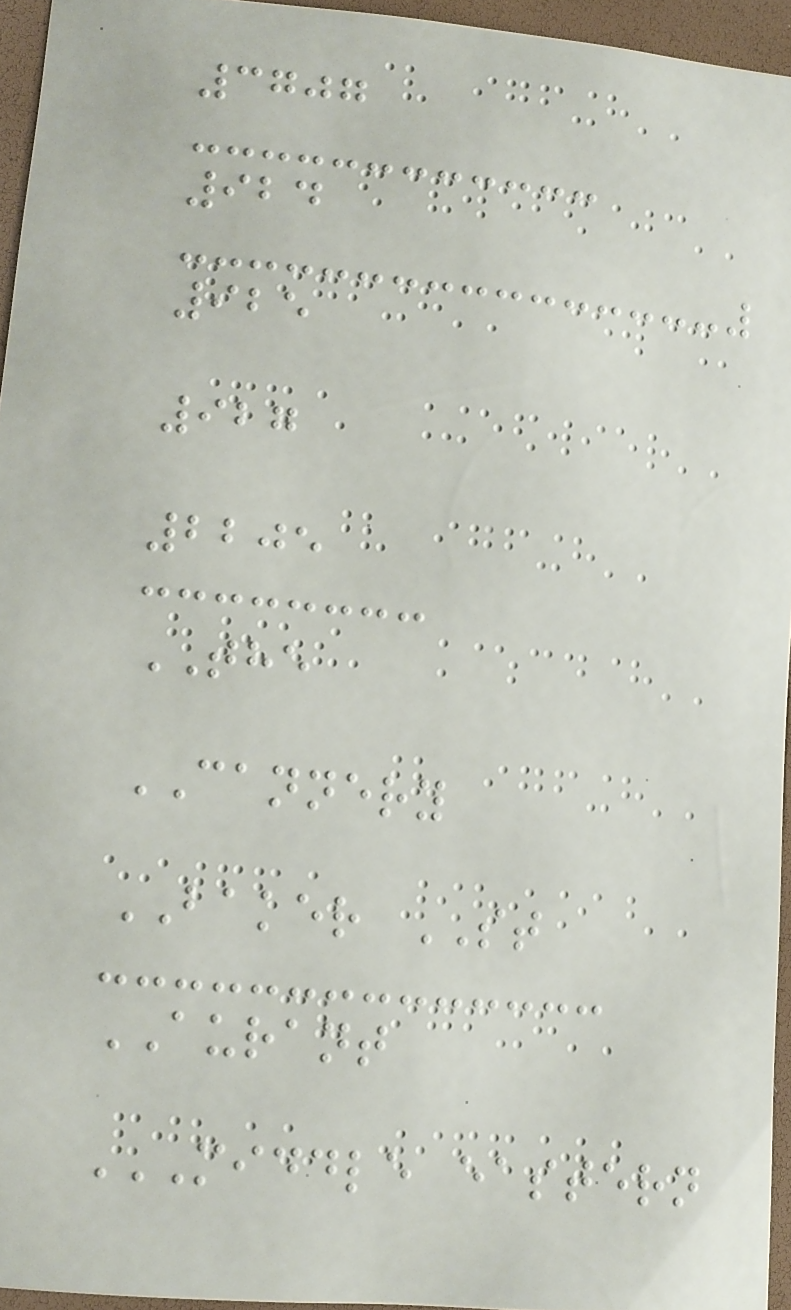3707
924
925
927
2205
THE
CANNERY
BAKER ST
AURANT
MIDDLE EASTERN
